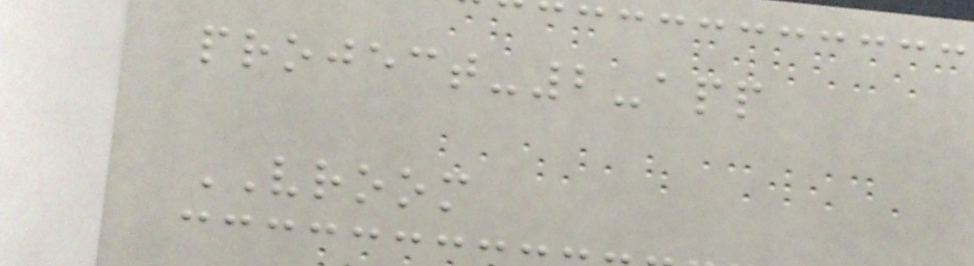project-2-app
VROOM
